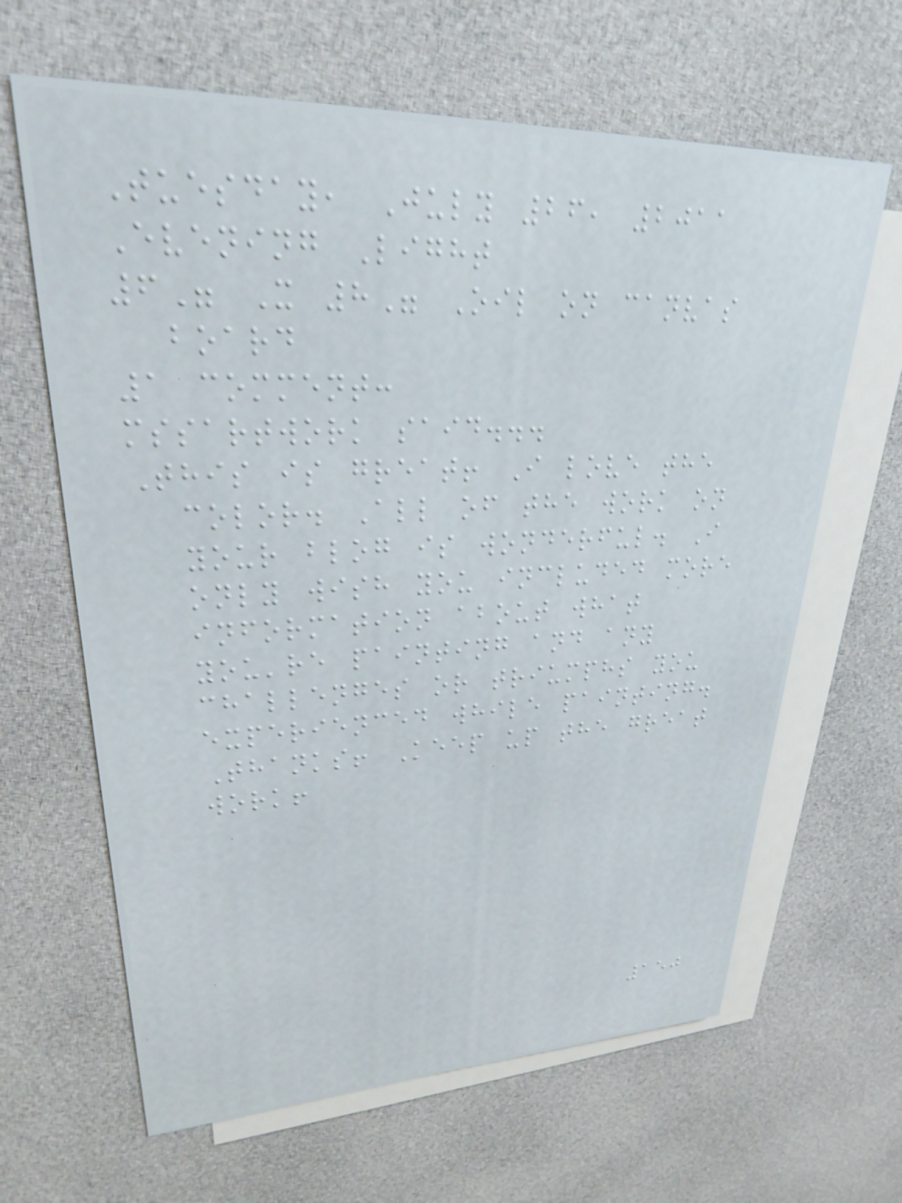Tuesday, July 26, 2011
Evening Light
6" X 8" Oil on canvas
board
1 comment:
mssartwork said...
This is great! I love the
color. All of the work on
your blog is wonderful. I
only wish you included more
information about what
you're painting and any
challenges or triumphs you
experienced while painting.
Thanks! Keep up the great
work!
150
